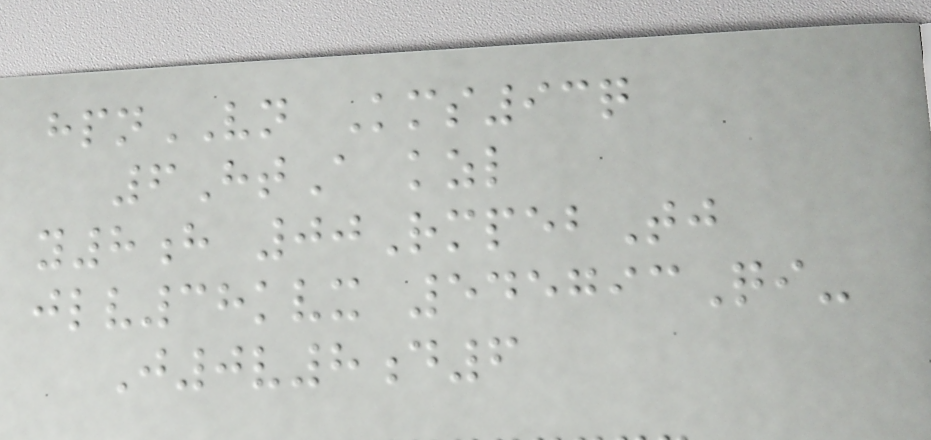hpnVN Kms93q
6HtA kzl
y8h 00RmpebTj
jlv38kvx 545793Qi-
J0v8d6
